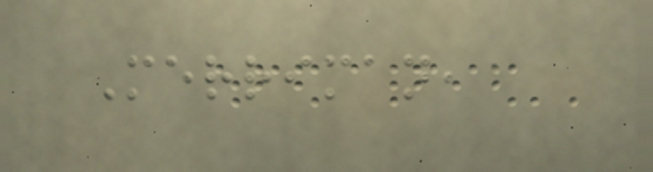Merriman,
